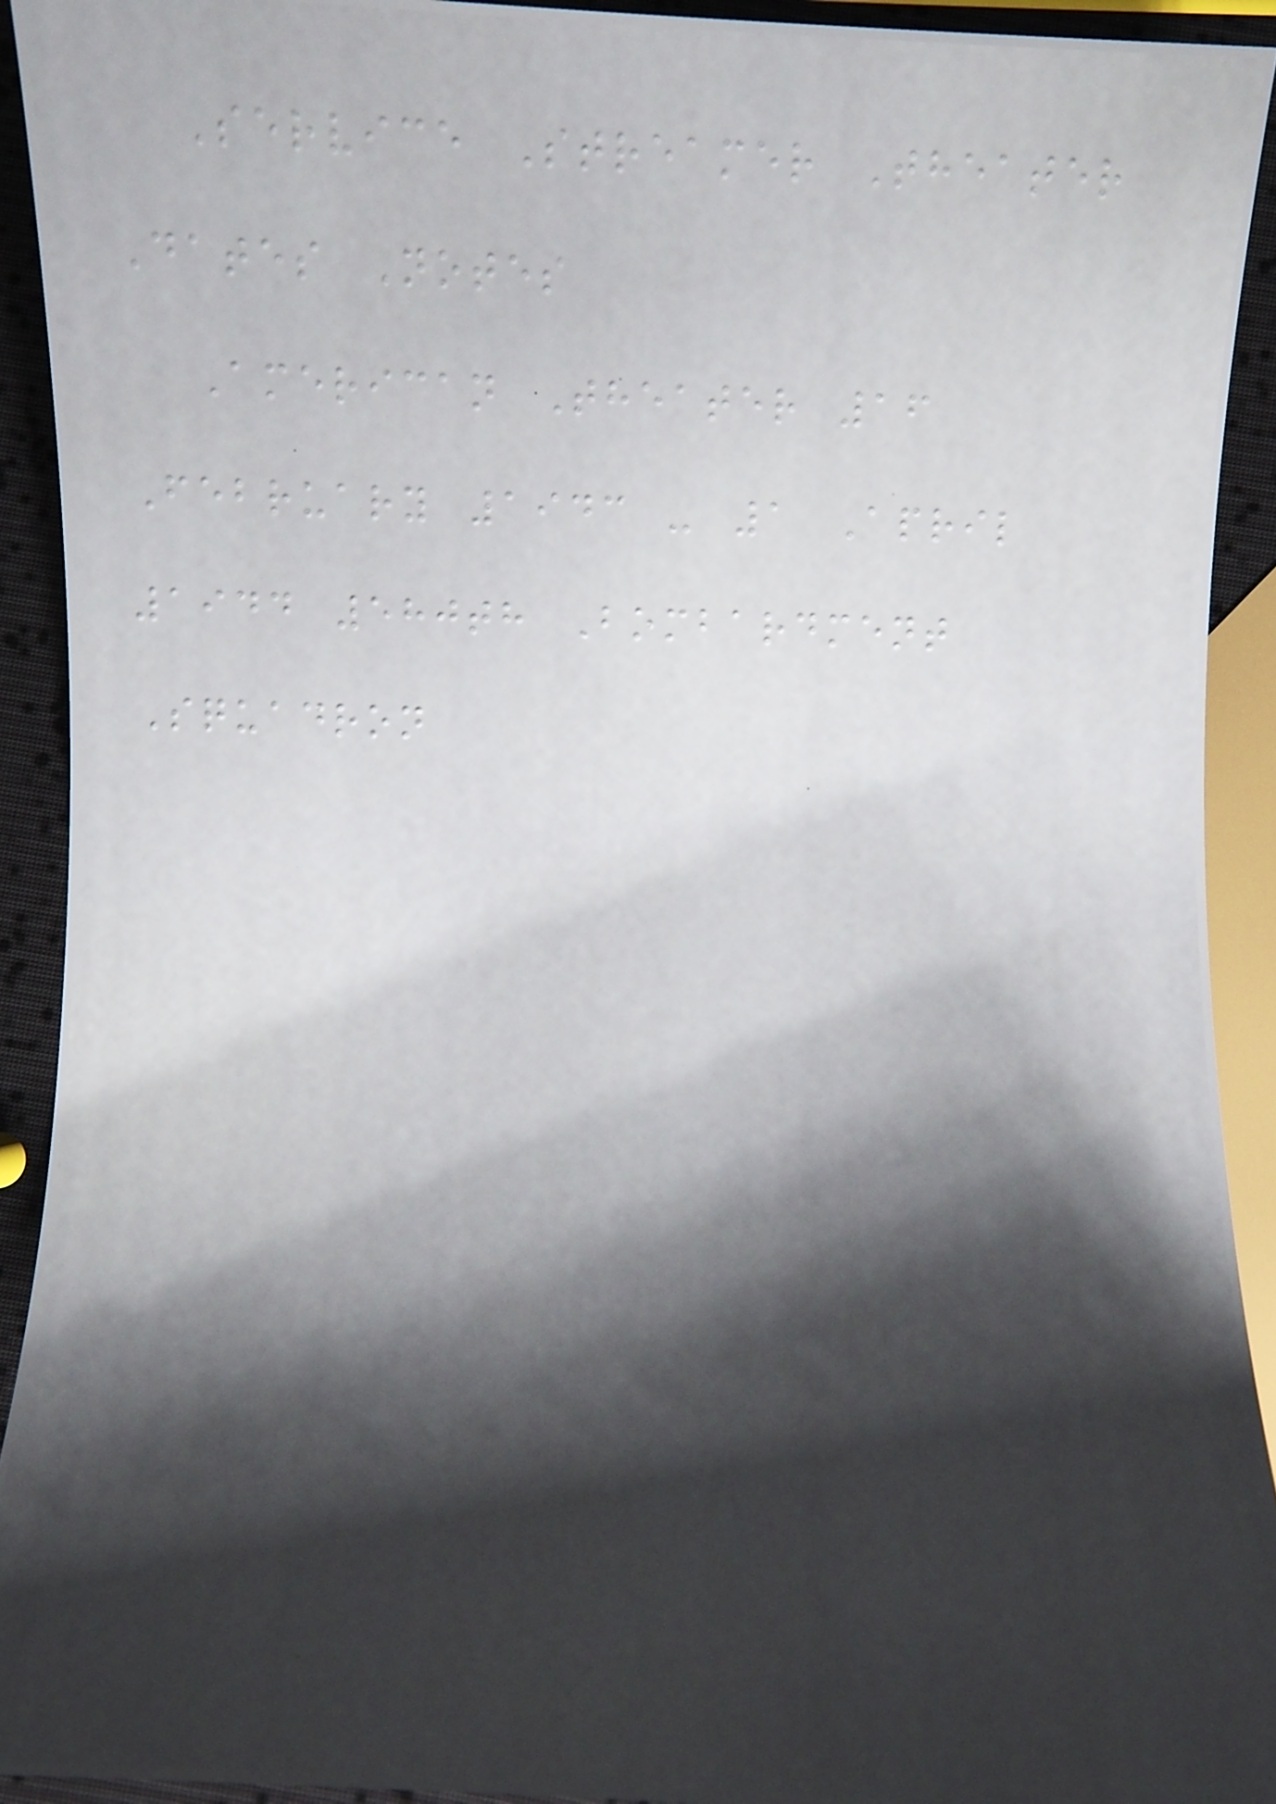Service Streamer Theater
Dates Notes
American Theater 16
February 1943 - 1 April
1944 580th Bombardment
Squadron
